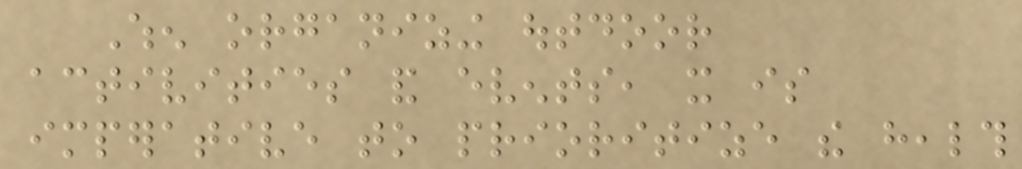When organizing outdoor
activities and events, it is
imperative to prioritize the health
